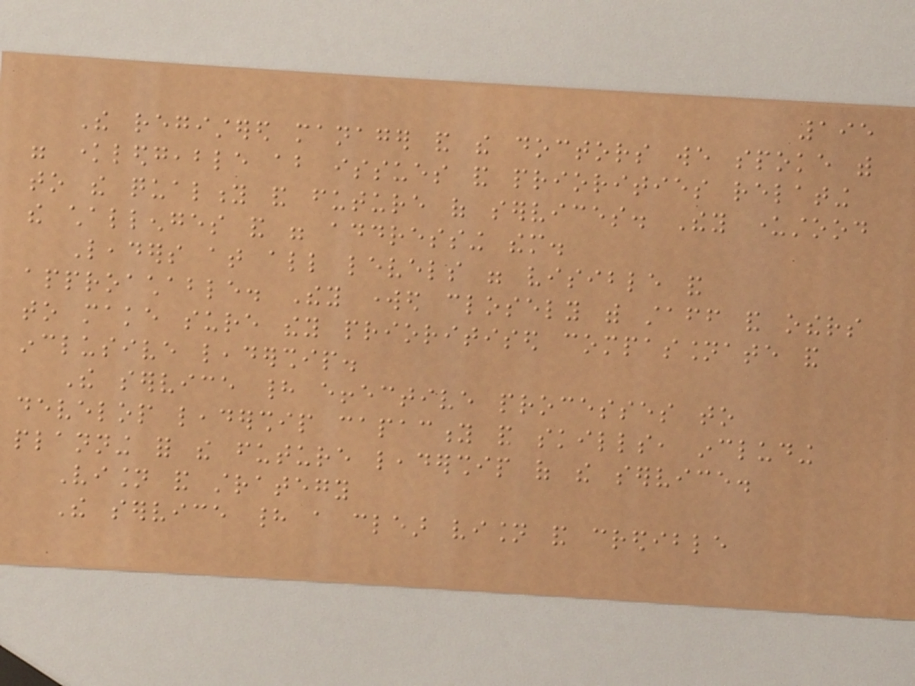195
The registered manager and the doctors we spoke with
were knowledgeable about issues and priorities relating
to the quality and future of services. They understood
the challenges and were addressing them.
Leaders at all levels were visible and
approachable. They worked closely with staff and others
to make sure they prioritised compassionate and
inclusive leadership.
The service had effective processes to
develop leadership capacity and skills, including
planning for the future leadership of the service.
Vision and strategy
The service had a clear vision and credible
